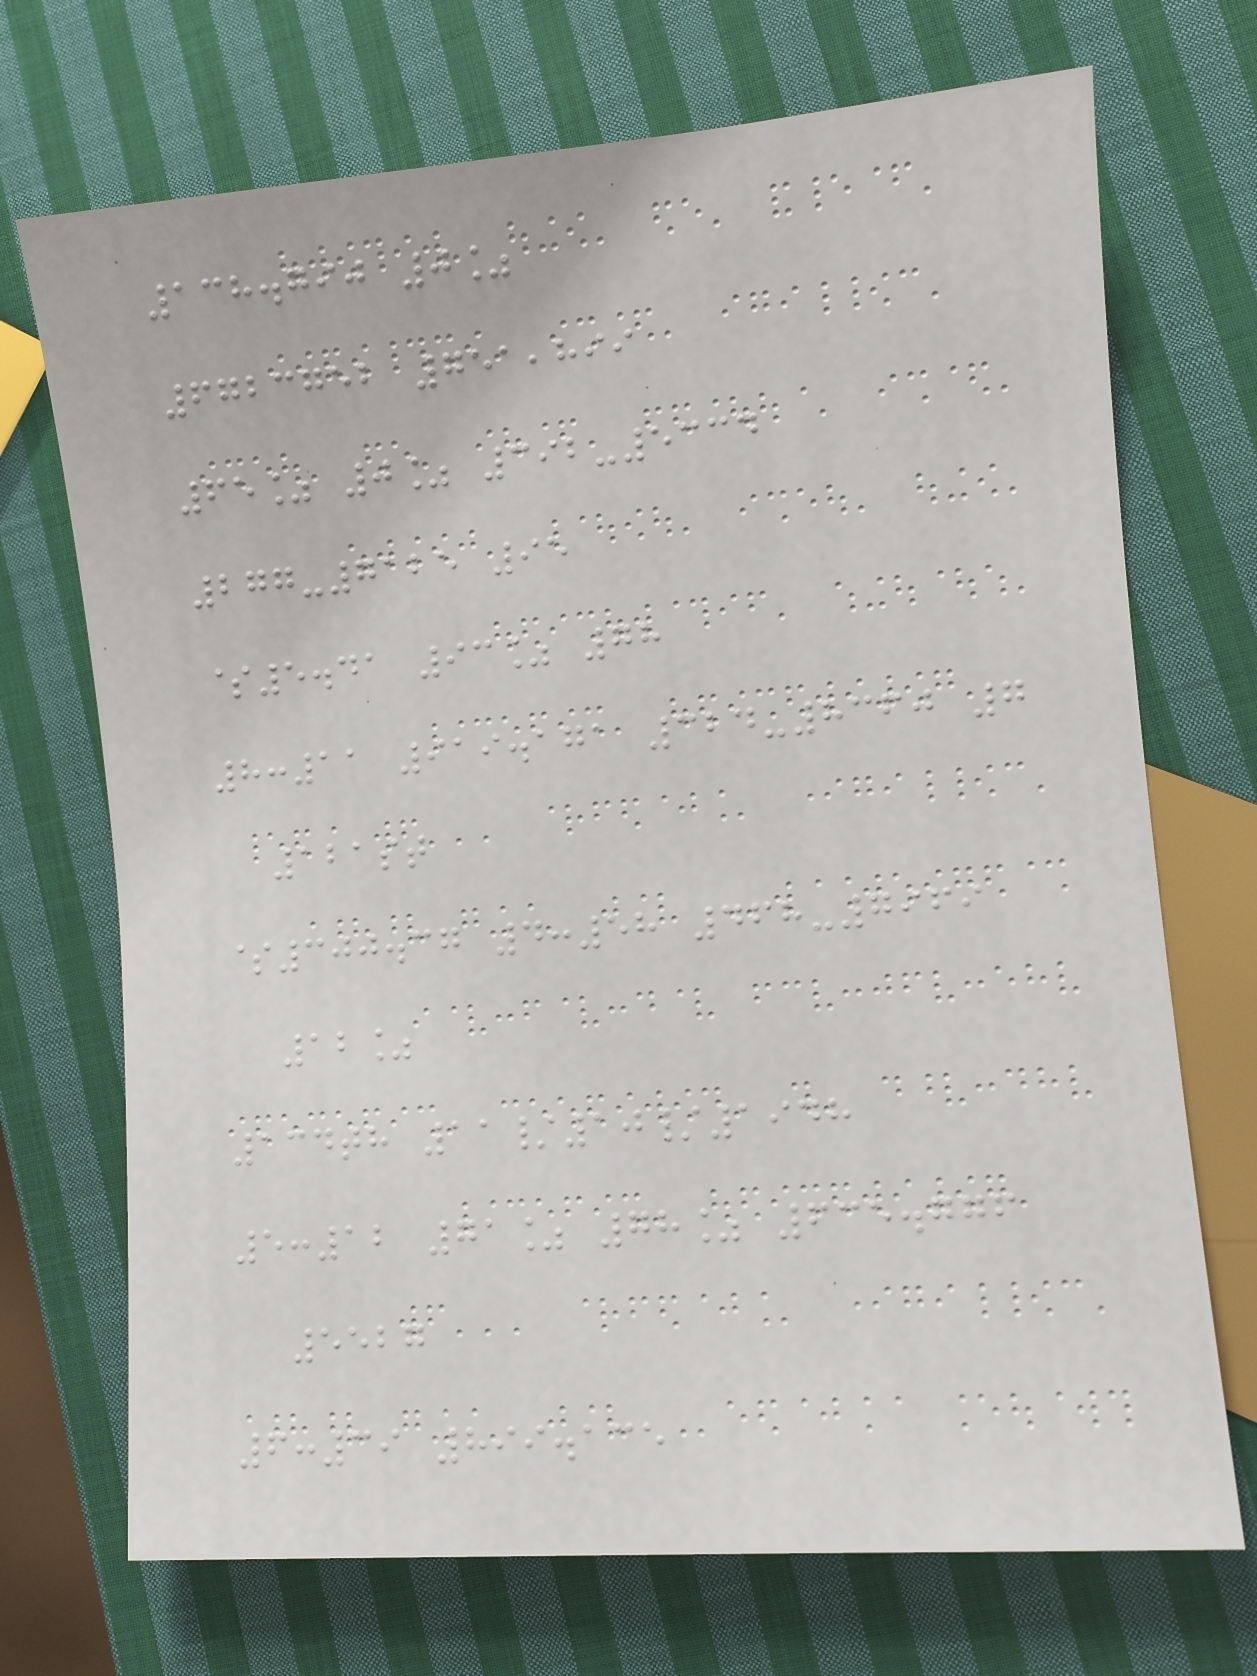138.790 0%
6723752 751,899
65% 0% 392-5334
277-7125 95
$5.41 93% 78
8:11 919.171 324-8360 7
121st
$300.37 4:58 468-7969
12%
134th 11/10/1948
5:12 71% 78% 635.776
5527
6:39 899.135
